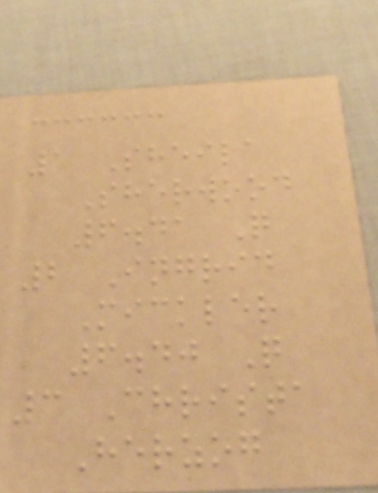1 Sheila
Sherwood
6.41 Q
2 Ingrid
Mickler
6.40 Q
3 Christa
Herzog
